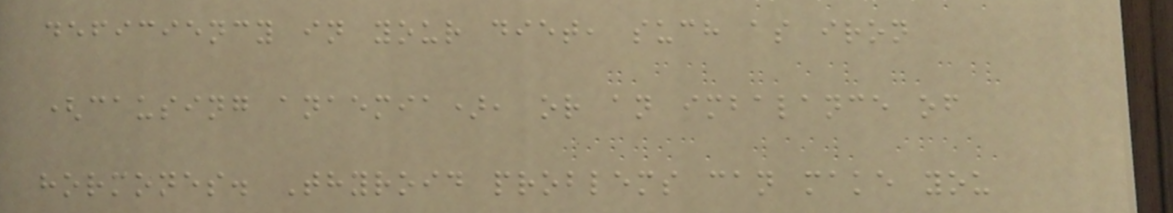deficiency in your diet, such as iron
(causing anaemia), or an imbalance of
hormones. Thyroid problems can make you
